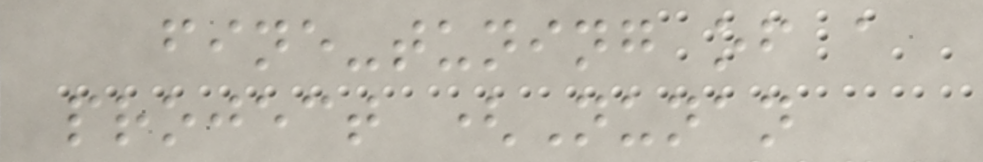fine-tuning of a
project (Nunan
